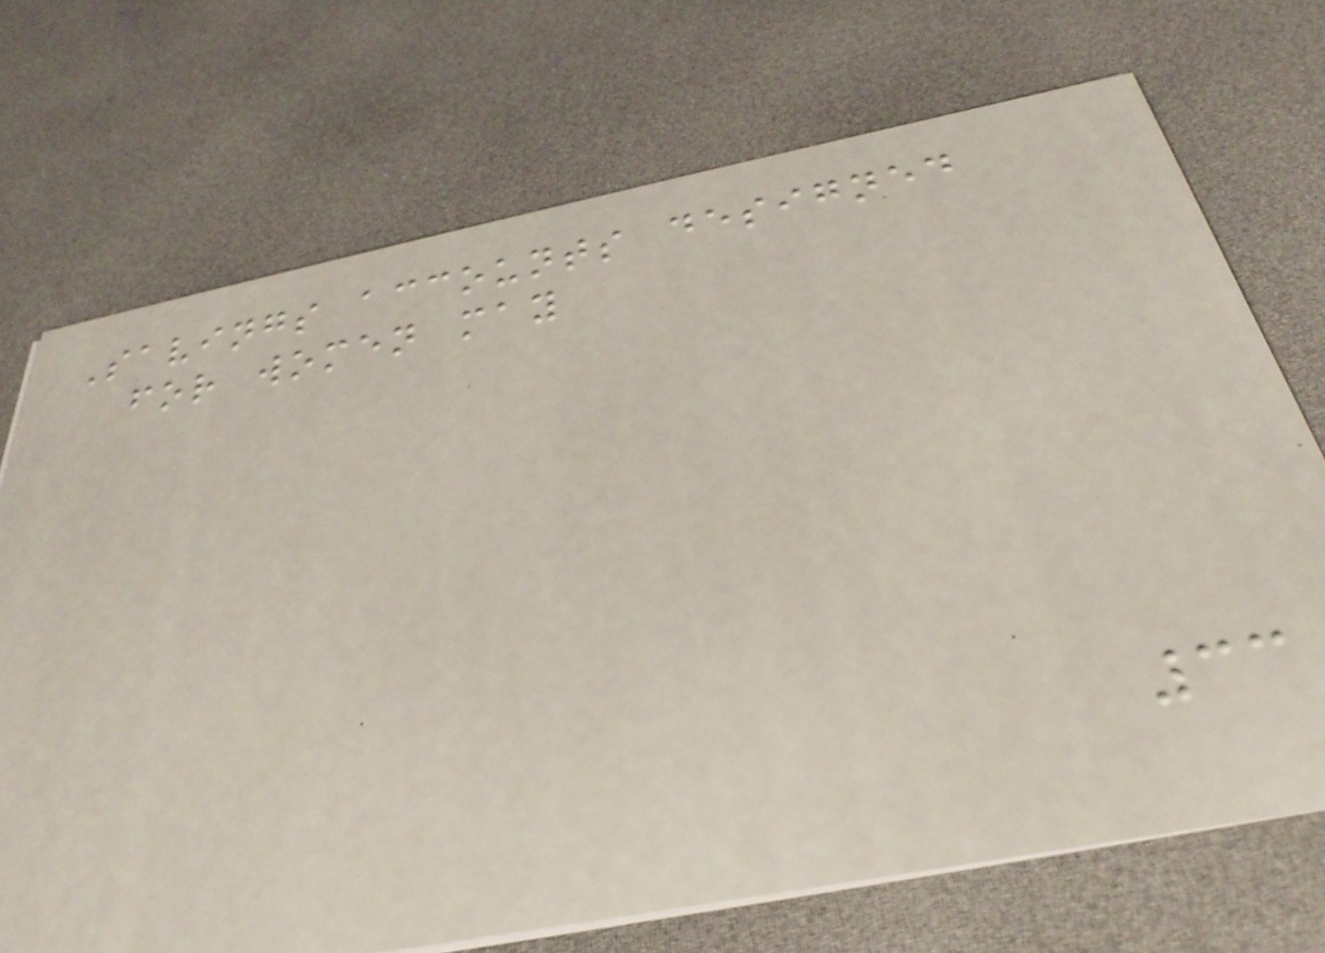Savings accounts designed
for women may
33
